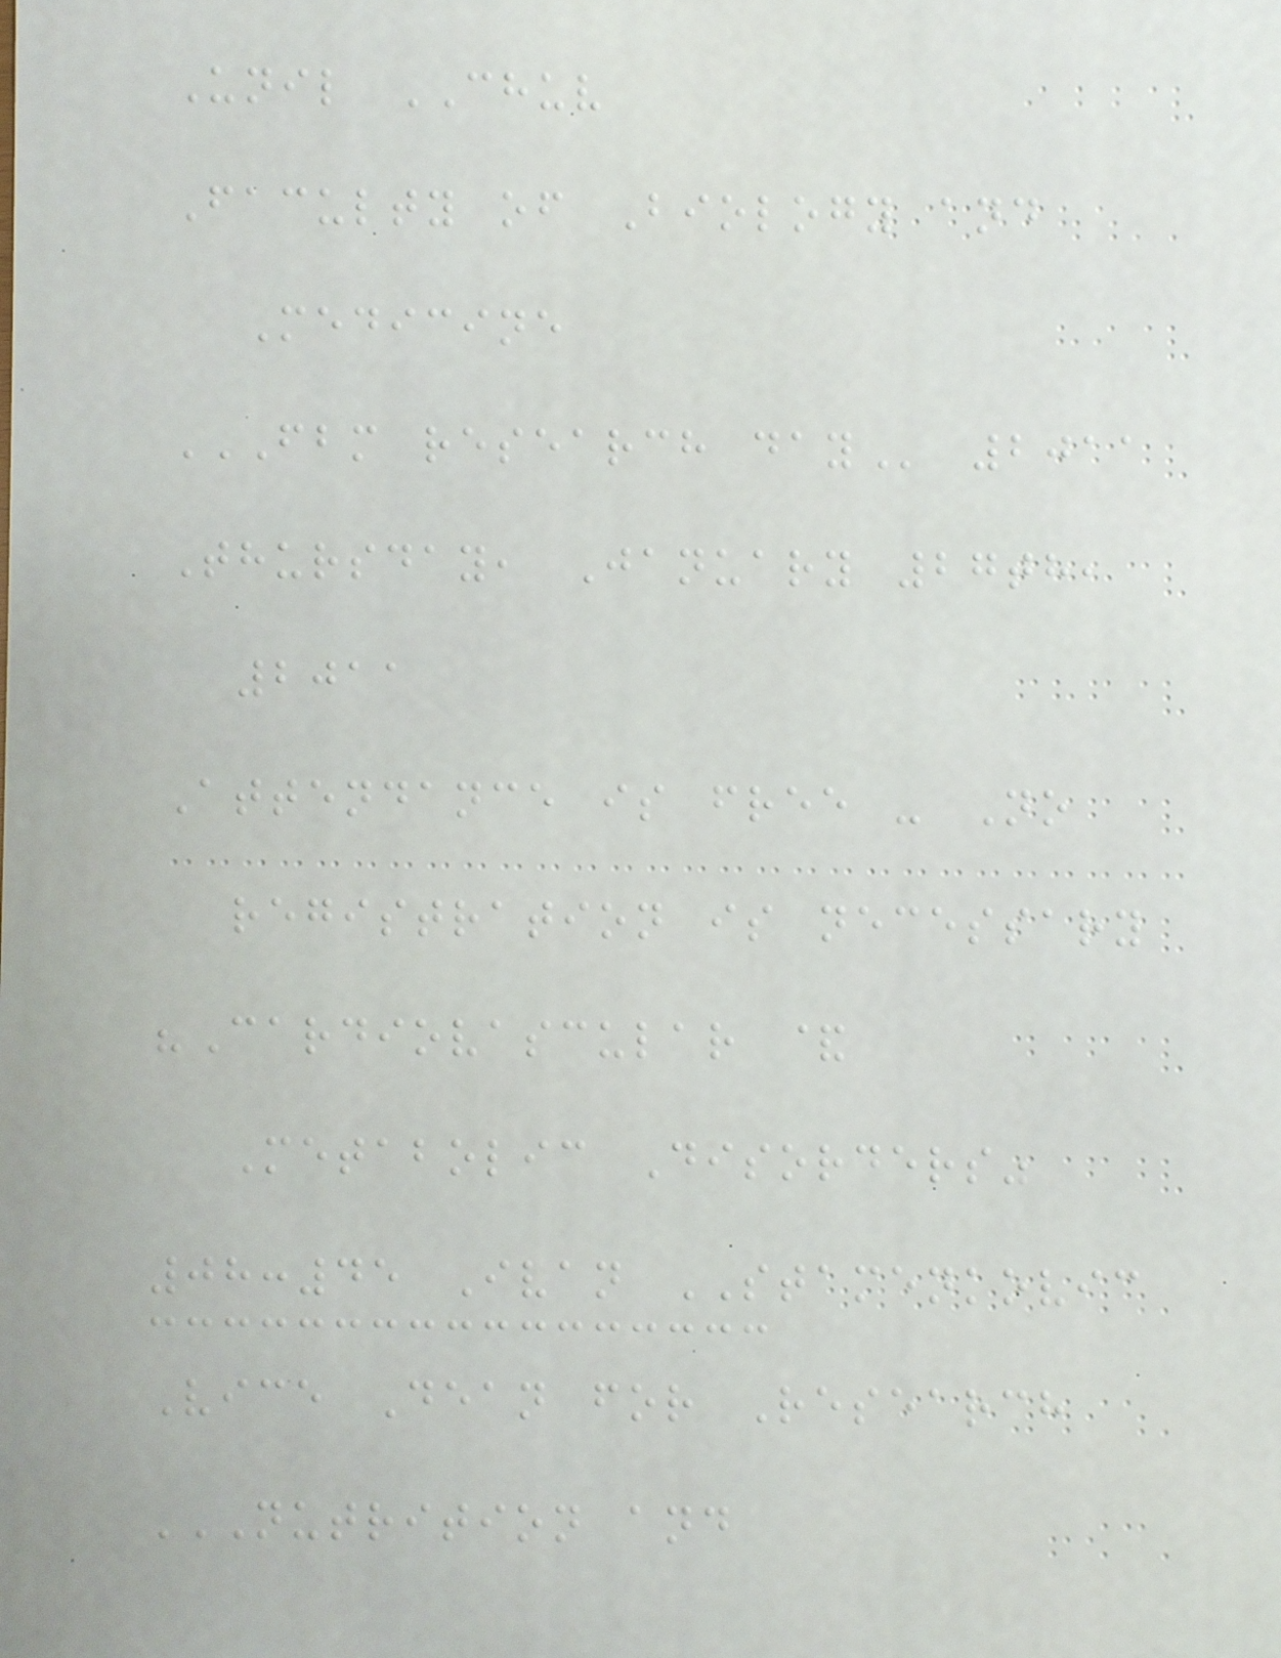Unil CHUV
Faculty of Biology and
Medicine
FBM RESEARCH DAY 2011
Thursday, January 27th,
2011
Attendance is free - No
registration is necessary
"Cardiovascular &
Metabolic Disorders"
08:45 Ivan STAMENKOVIC
Vice Dean for Research
NUTRITION AND
